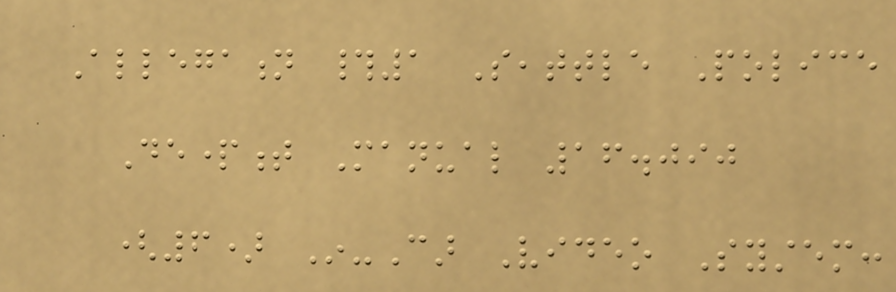Allegation #1 Seattle Police
Department Manual 16.090
(6) In-Car Video System:
